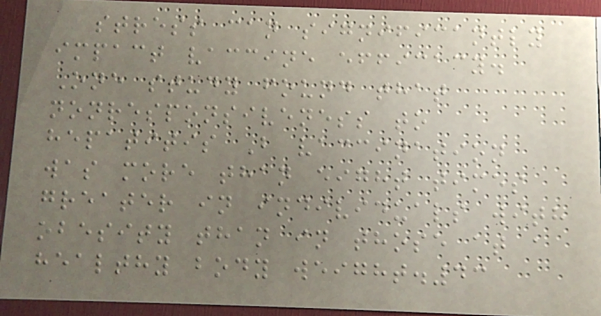stress can significantly
impact vaccine efficacy.
One study found that
nonresponsiveness to
hepatitis B vaccination
was more than eight times
greater in individuals with
obesity than in those at a
healthy body weight.43
